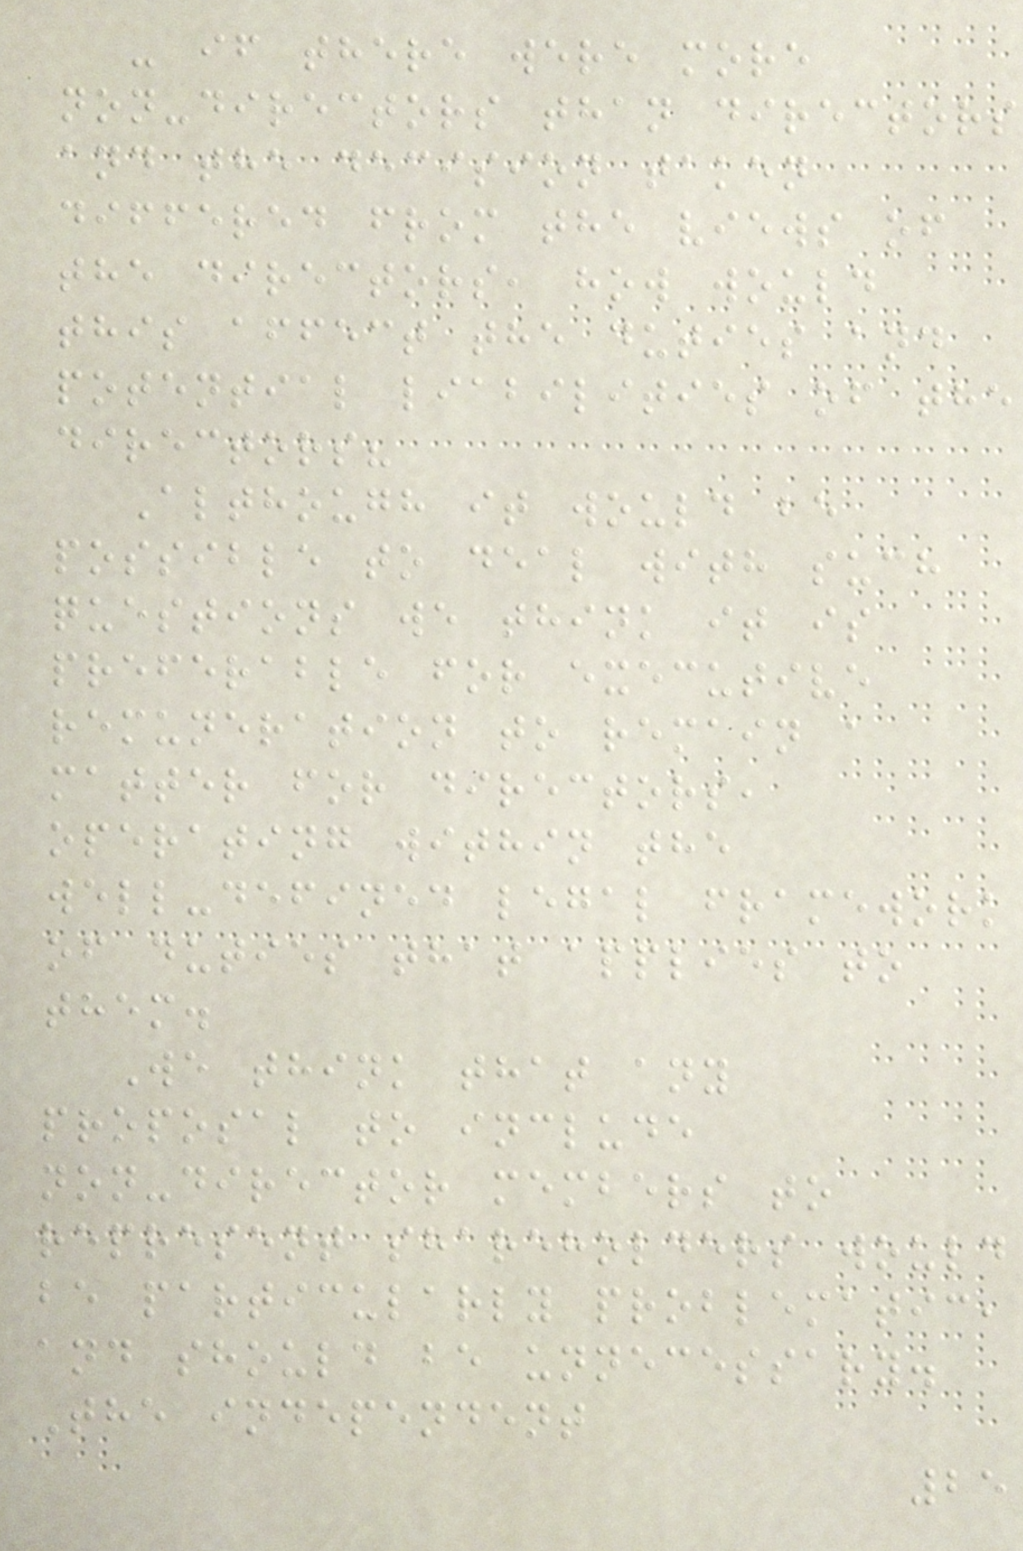- if there were more
non-directors than directors
and the decision taken
differed from the views of
the directors, how would
this affect the duties and
potential liabilities of the
directors?
Although it would be
possible to deal with such
questions we think it is
preferable for executive
remuneration to remain a
matter for directors,
operating within the
well-defined legal framework
of duties that applies to
them.
We think that any
proposal to include
non-director members to
represent shareholders would
be particularly problematic,
and should be unnecessary.
The independent
25
